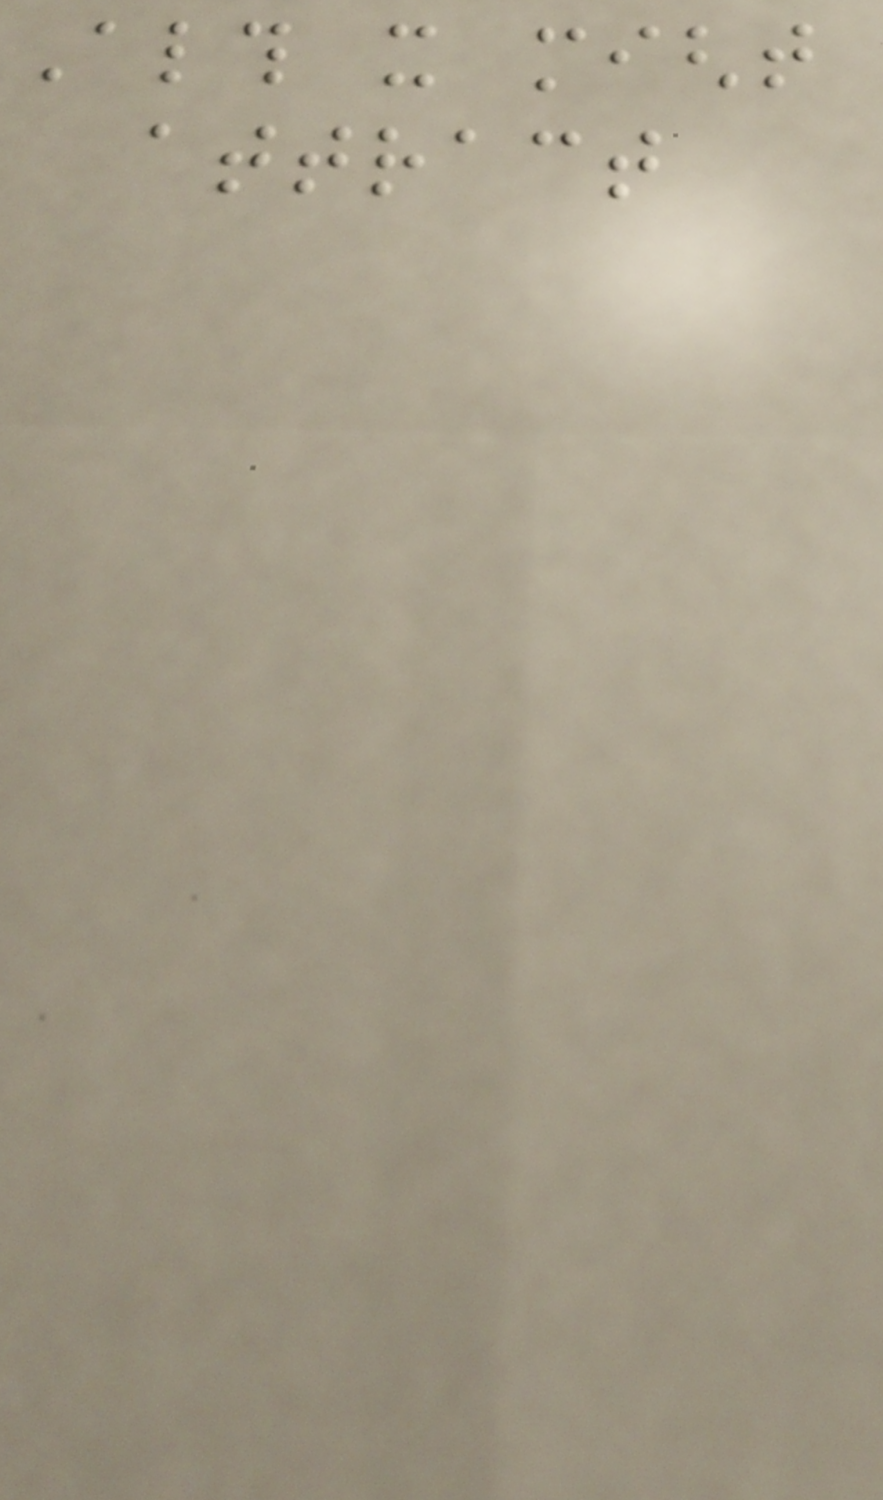Although it might
attract
